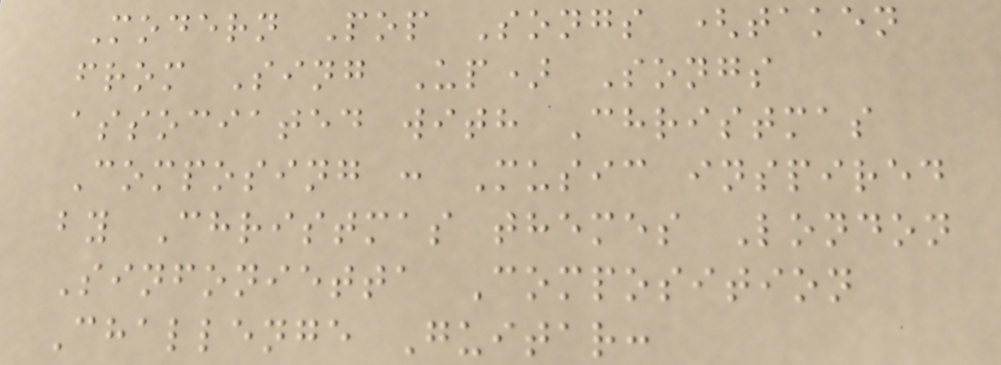Modern Pop Songs (taken
from Sing Up) Songs
associated with Christmas
Composing : Music inspired
by Christmas themes London
Sinfonietta Composition
Challenge Guitar:
